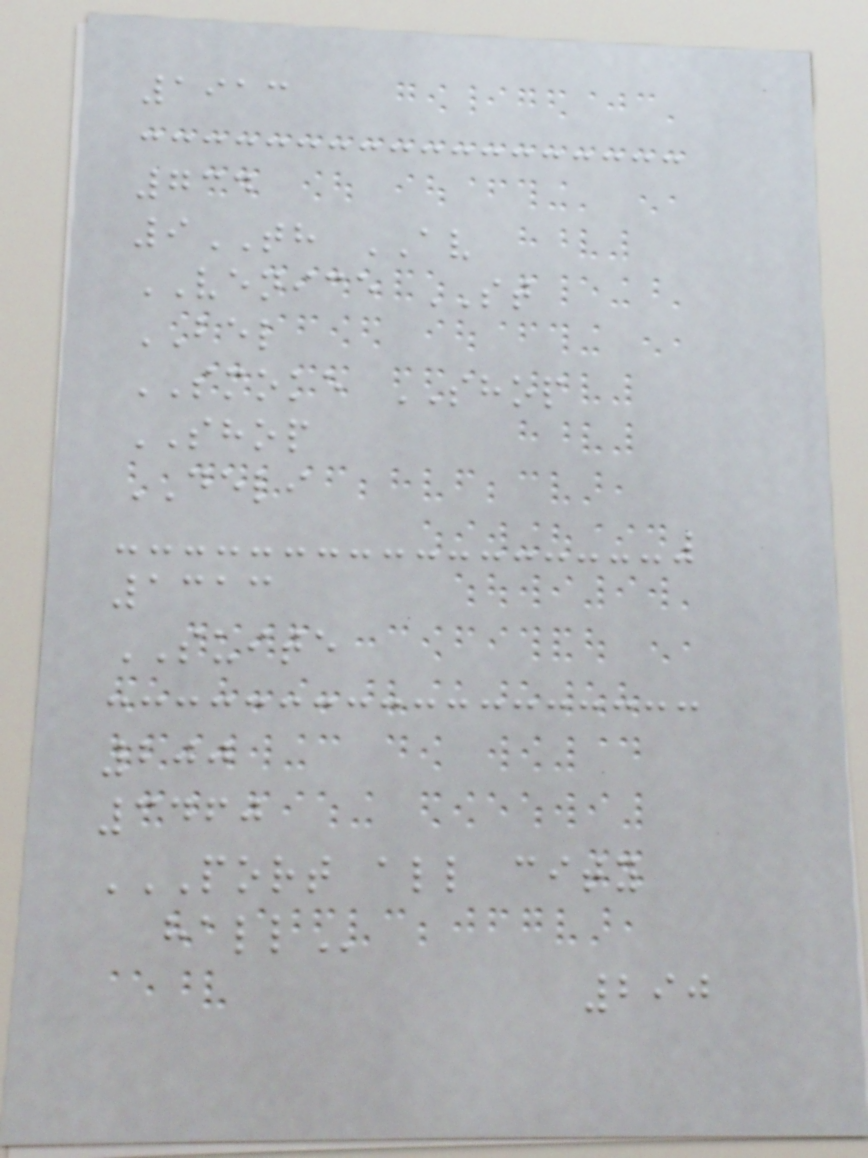1913
734
9TH AV
VENICE ST
BEL
SMOKE SHOP
SHOP
DELI
1313
SUITE
200
3460
PORT ALL CITY
HALL
290
